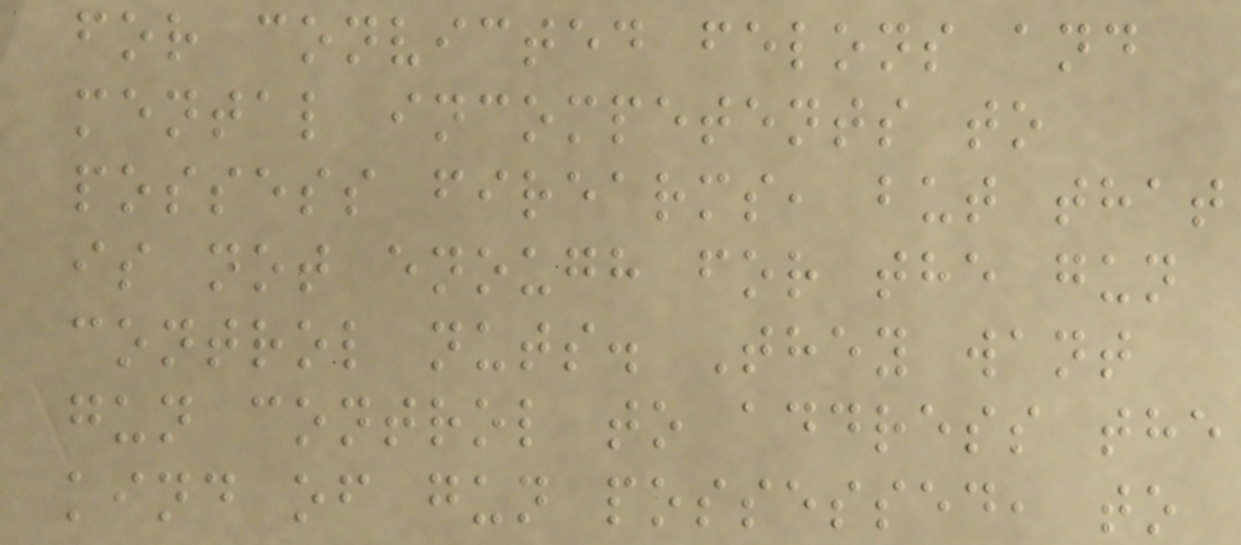for convicted felons and
mental incompetents to
possess firearms, but that
is not enough for the gun
control nuts. They want
gun control to address the
kind of gun possessed, to
